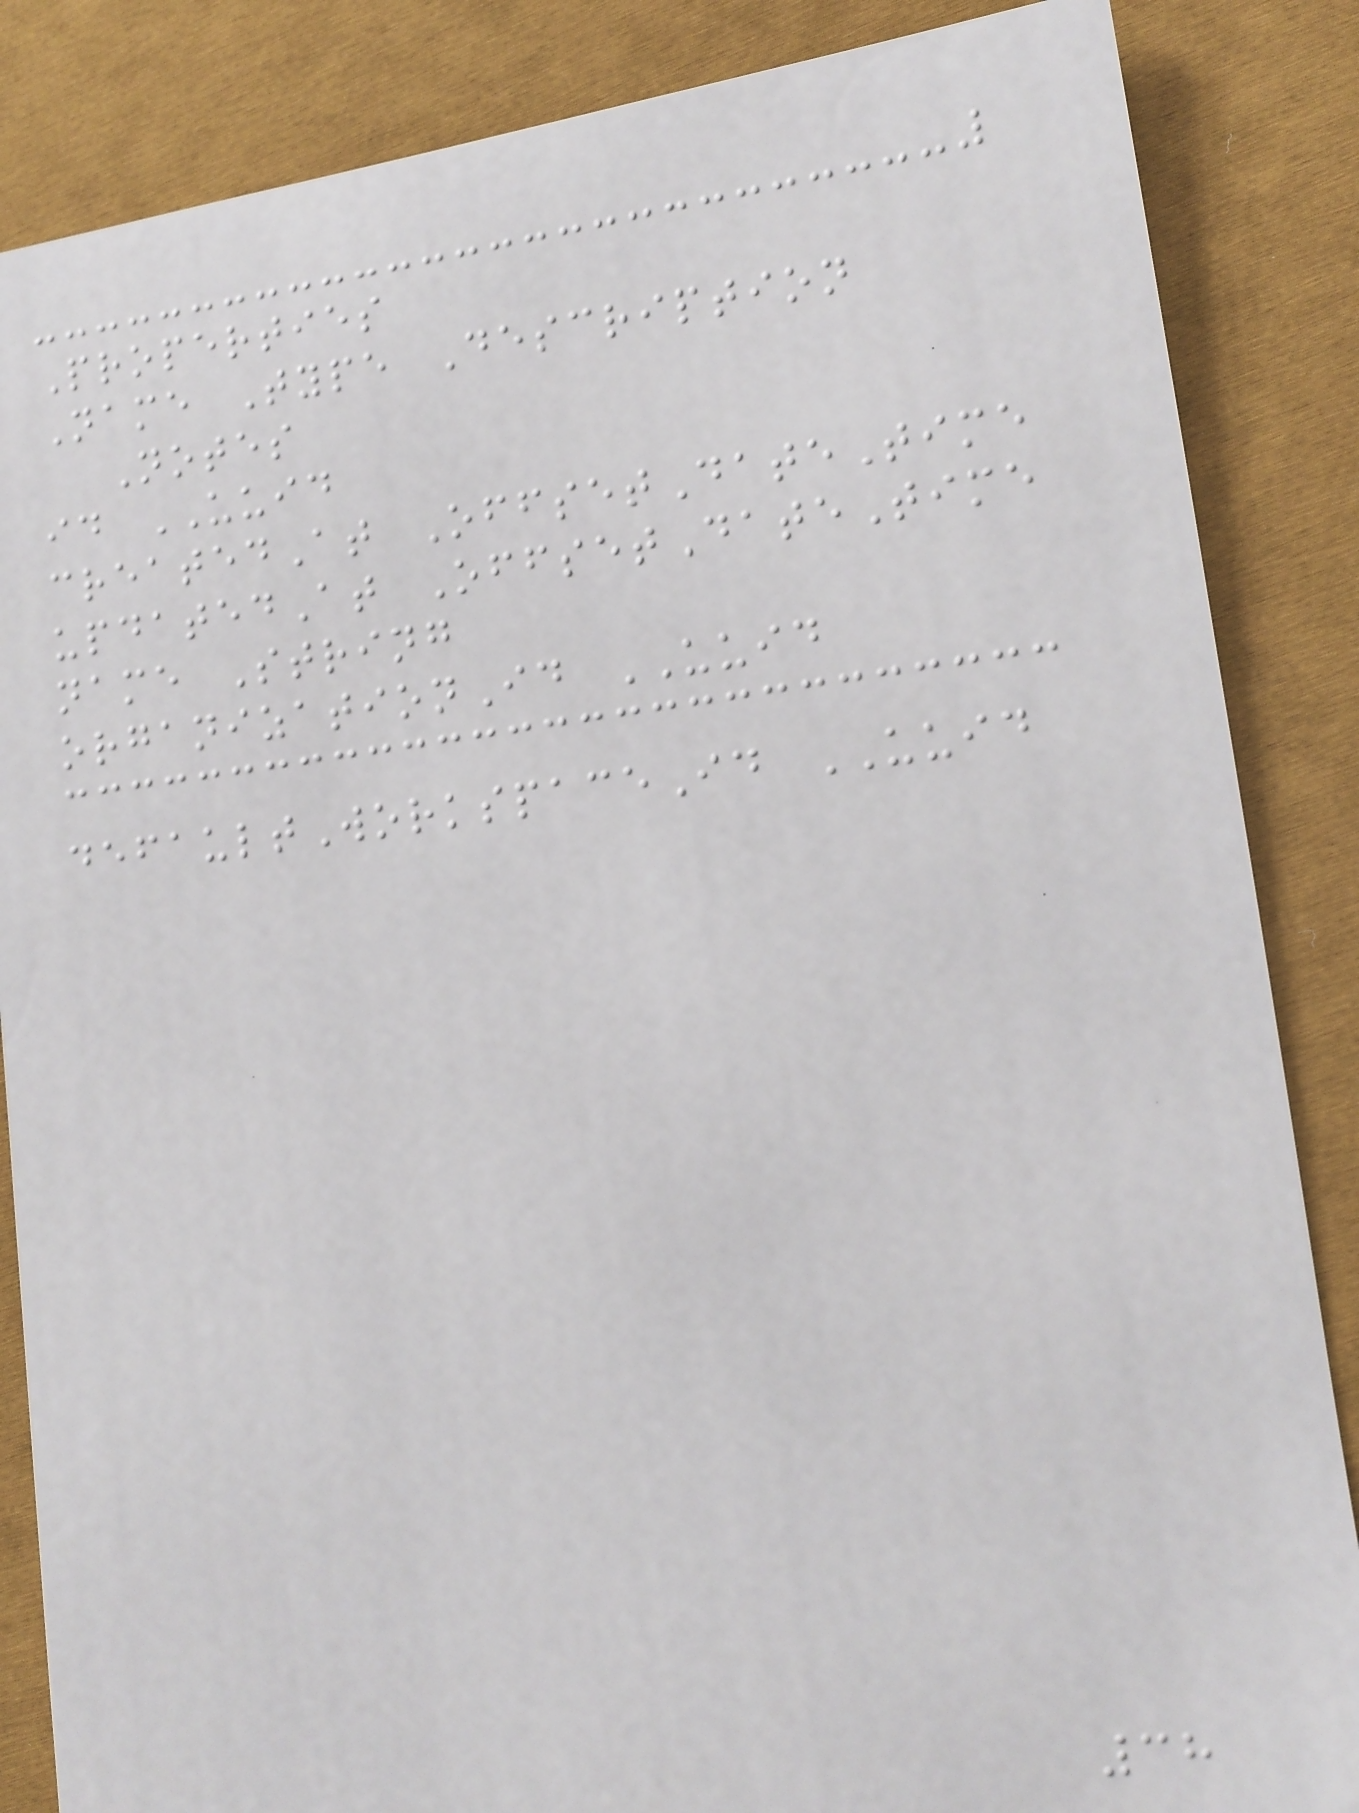Properties
Name Type Description
Notes
id UUID
createdAt OffsetDateTime
updatedAt OffsetDateTime
name String
organizationId UUID
defaultWorkspaceId UUID
38
